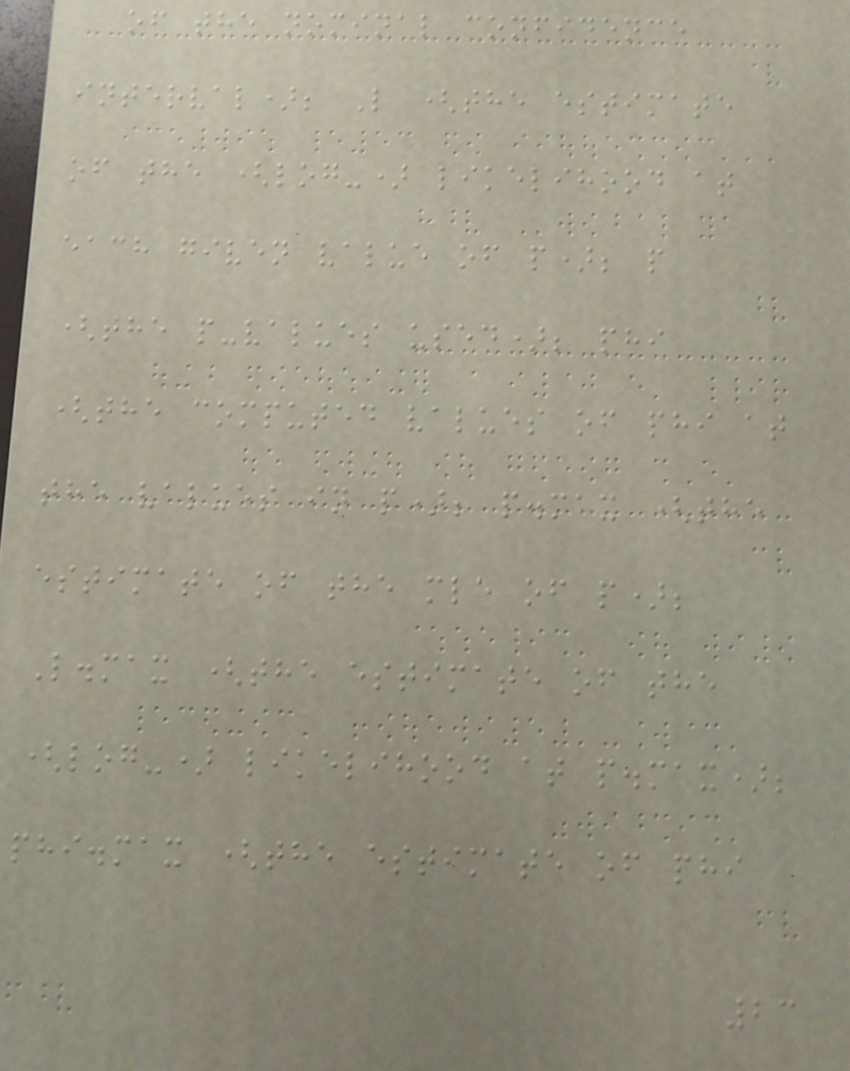of the nominal confidence
interval); L (the estimate
of the (log-) likelihood at
each given value of p); p
(the p-values used); phi
(the computed values of phi at
the values in p); p.max (the
estimate of the mle of p);
L.max (the estimate of the
(log-) likelihood at p.max);
phi.max (the estimate of phi
23
